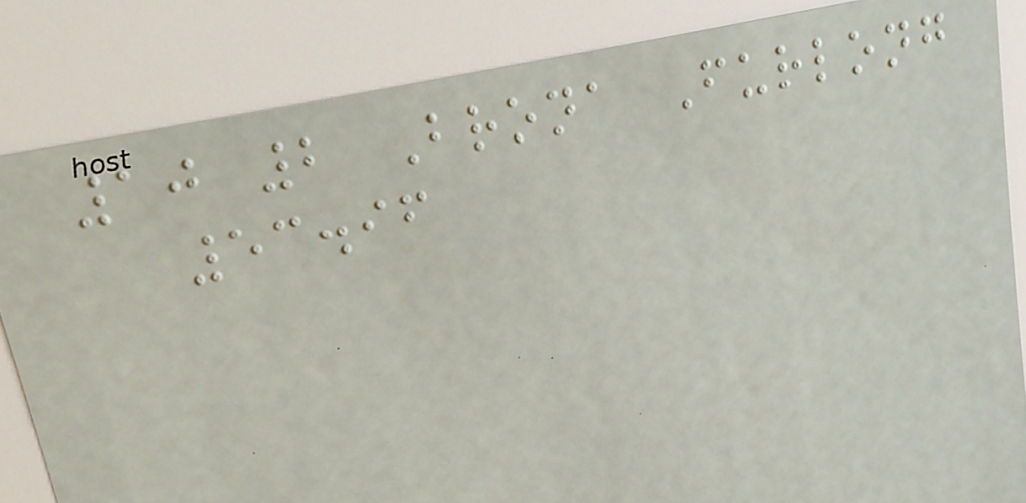10 2 Brona Furlong
53.96
